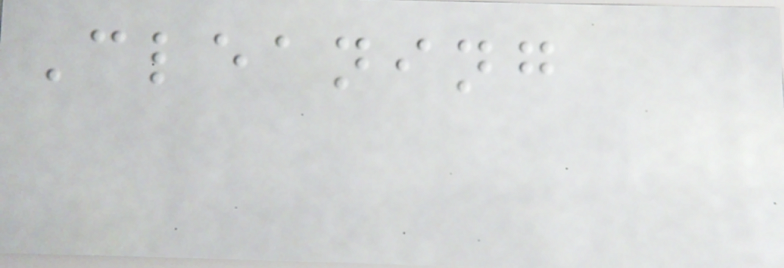Cleaning
